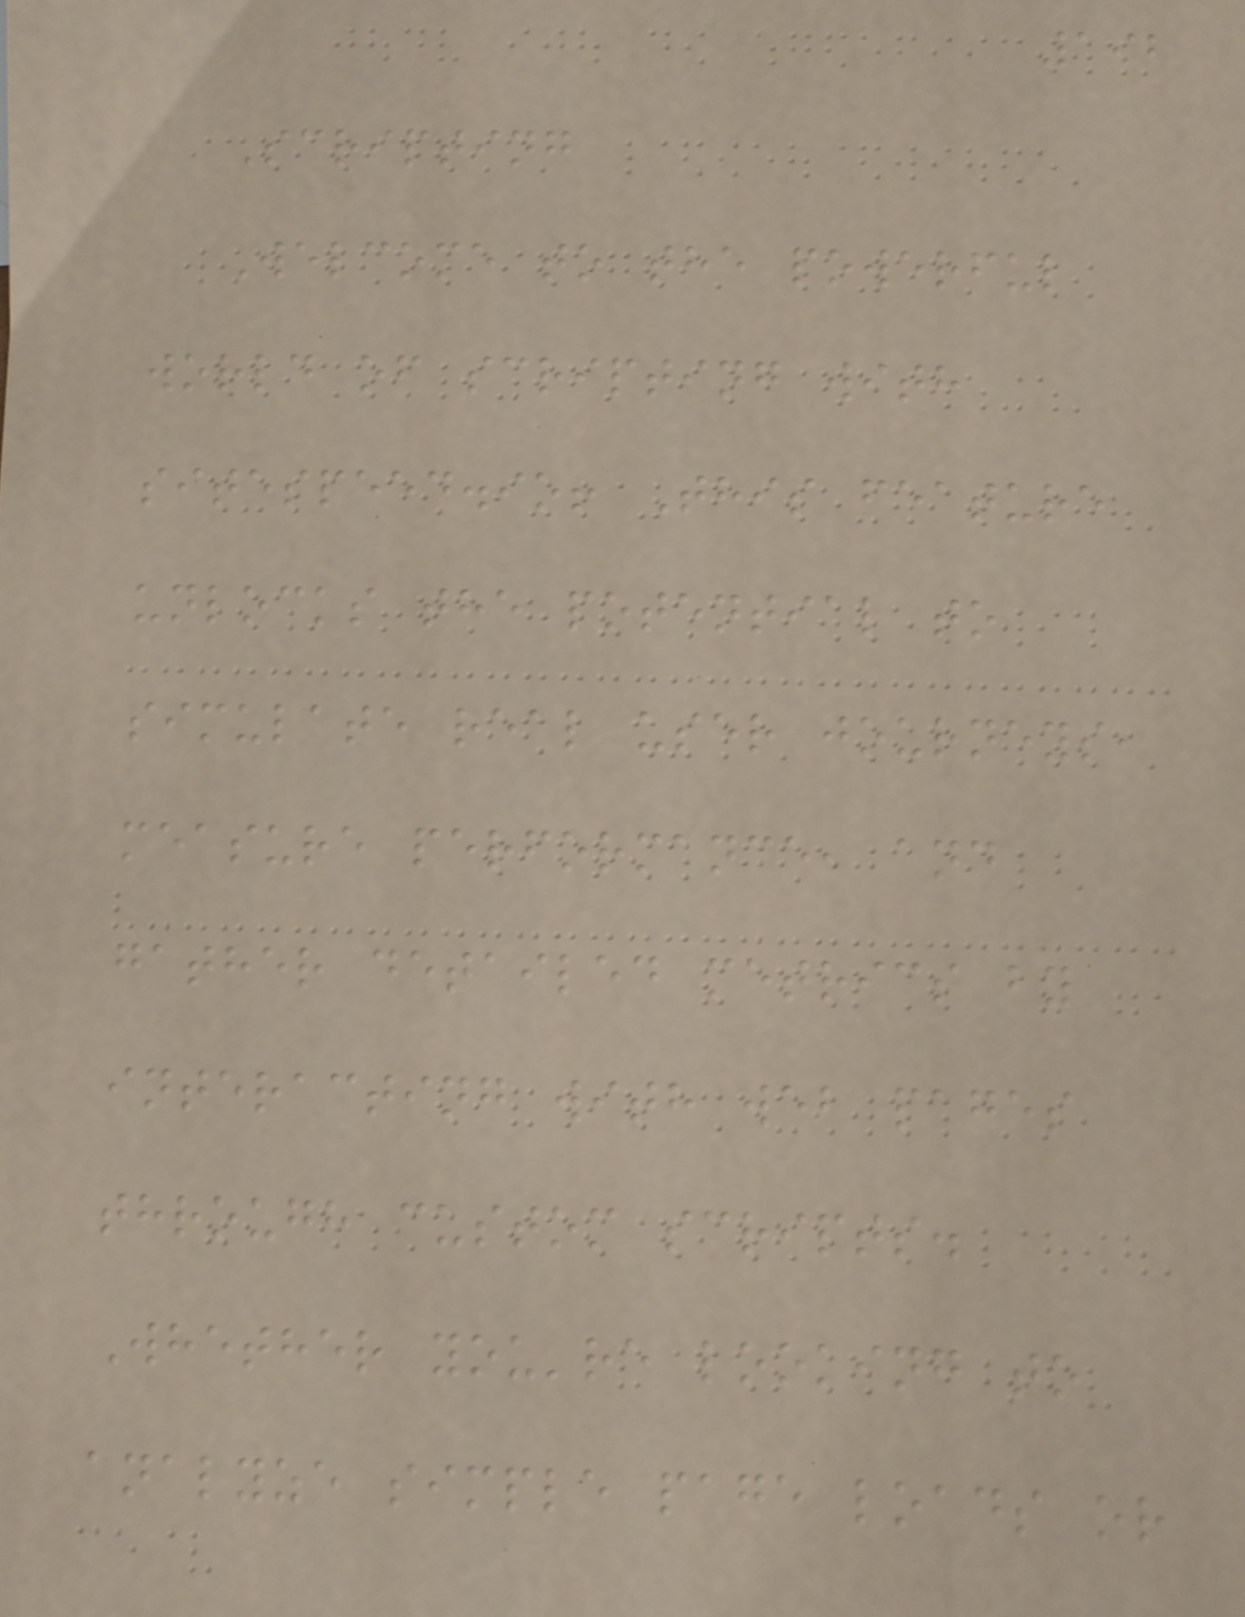192
Scripting
Welcome to the powerful
world of scripting with
sitespeed.io! This feature
unlocks the potential to
simulate real user journeys,
measure performance, and
gather detailed metrics by
interacting with web pages
through custom scripts.
Whether you're looking to
analyze simple page loads or
